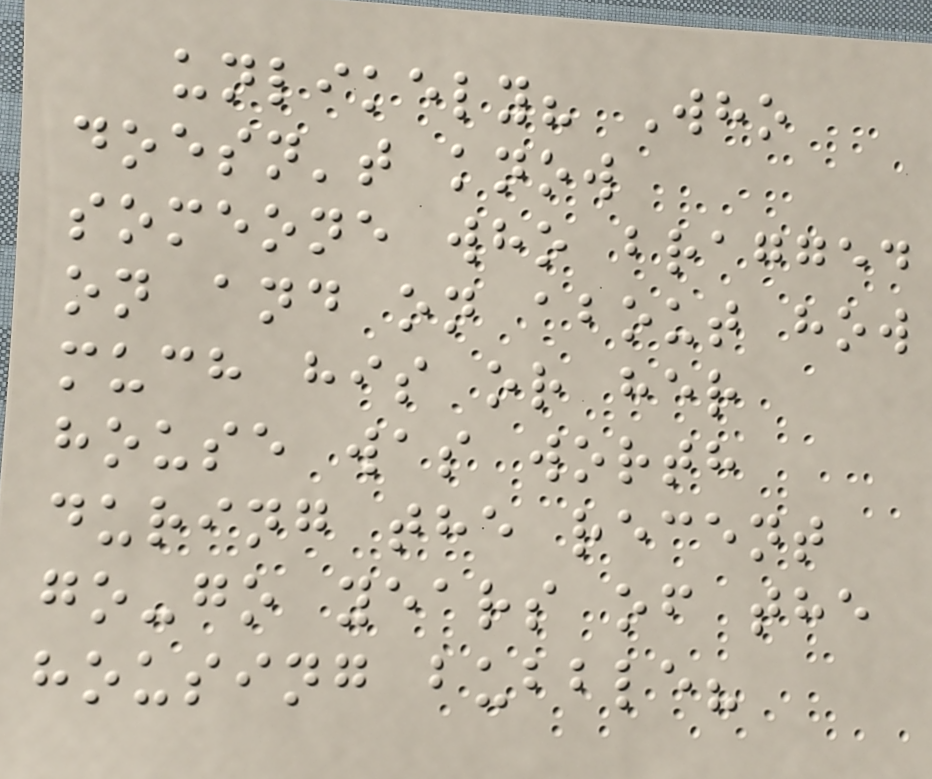unlikely? Who
doesn't know
someone who bragged
on and on about how
much his or her
house was worth
during the recent
go-go years of the
housing bubble?
